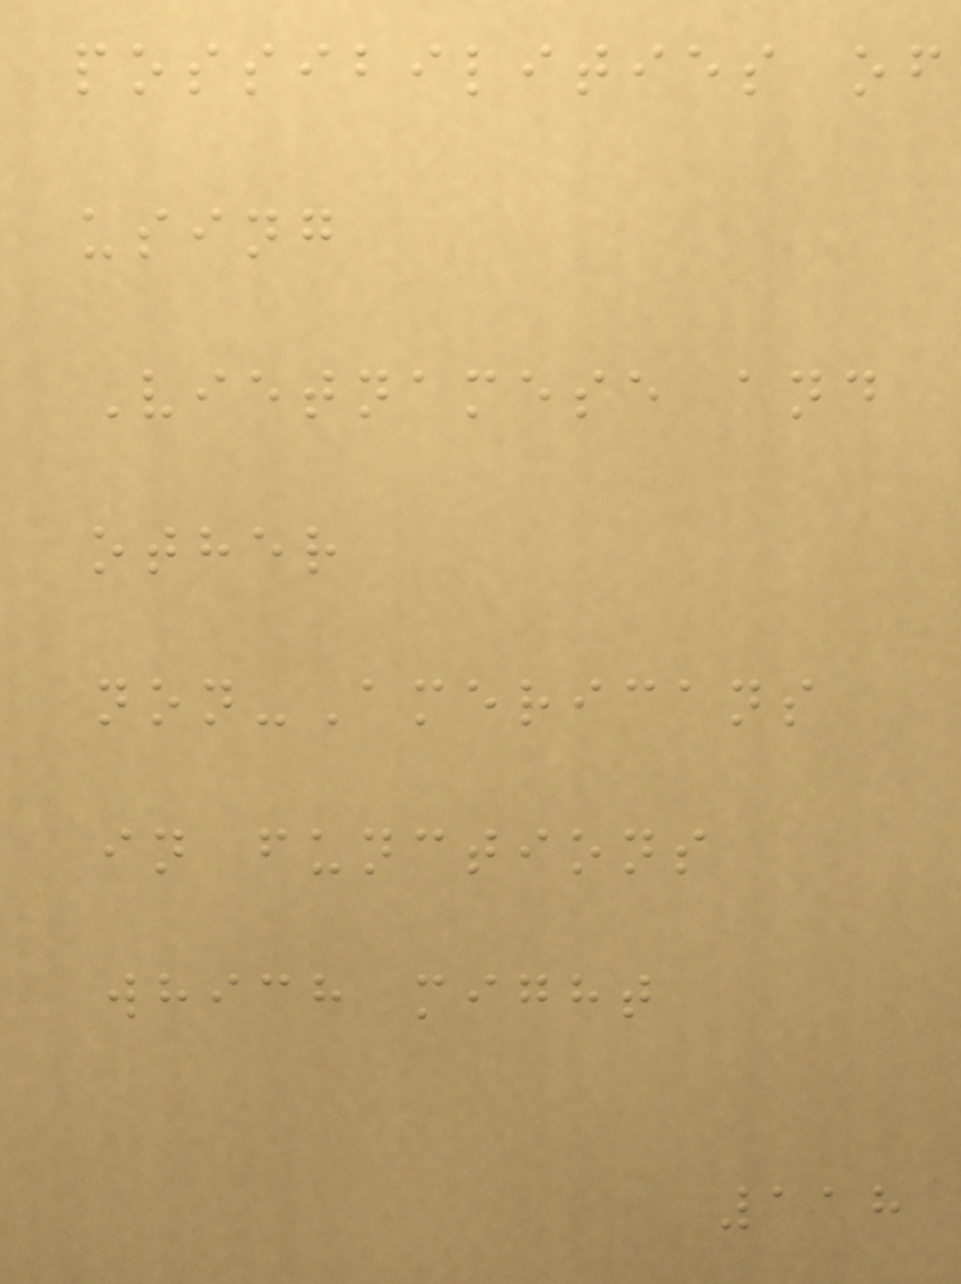possibilities of
using
Vietnamese and
other
non-Americans
in functions
which might
118
